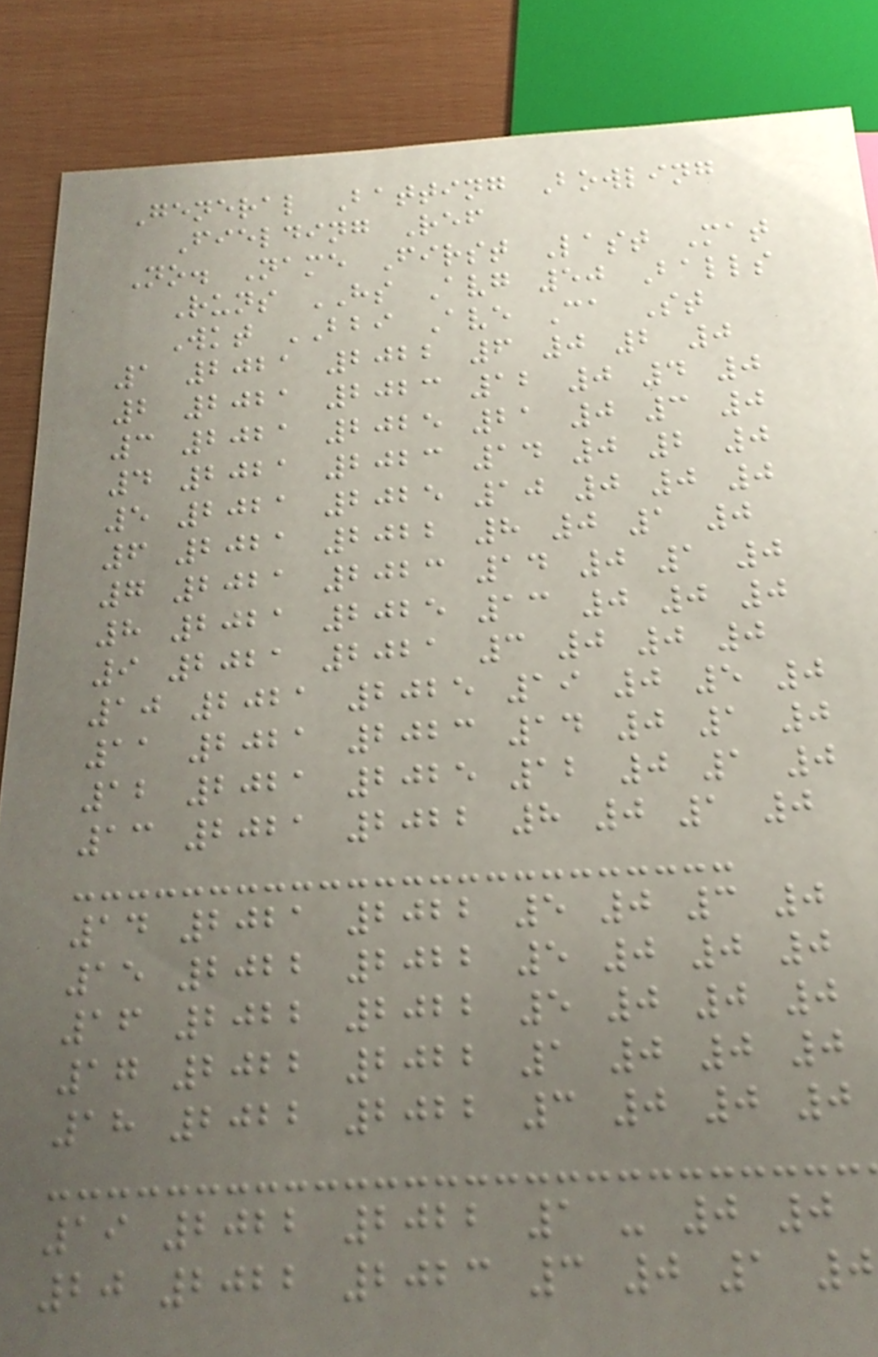General Batting Bowling
Fielding Ref
No. Name First Last Mat
Runs HS Avg 50 Balls
Wkt BBI Ave Ca St
1 2021 2022 6 0 2 0
2 2021 2023 12 0 4 0
3 2021 2025 21 0 3 0
4 2021 2023 14 0 2 0
5 2021 2025 10 0 0 0
6 2021 2022 8 0 1 0
7 2021 2023 14 0 1 0
8 2021 2025 13 0 0 0
9 2021 2021 3 0 0 0
10 2021 2025 19 0 5 0
11 2021 2023 14 0 1 0
12 2021 2025 12 0 1 0
13 2021 2022 8 0 1 0
14 2021 2022 5 0 3 0
15 2022 2022 5 0 0 0
16 2022 2022 5 0 0 0
17 2022 2022 1 0 0 0
18 2022 2022 3 0 0 0
19 2022 2022 1 - 0 0
20 2022 2023 3 0 1 0
